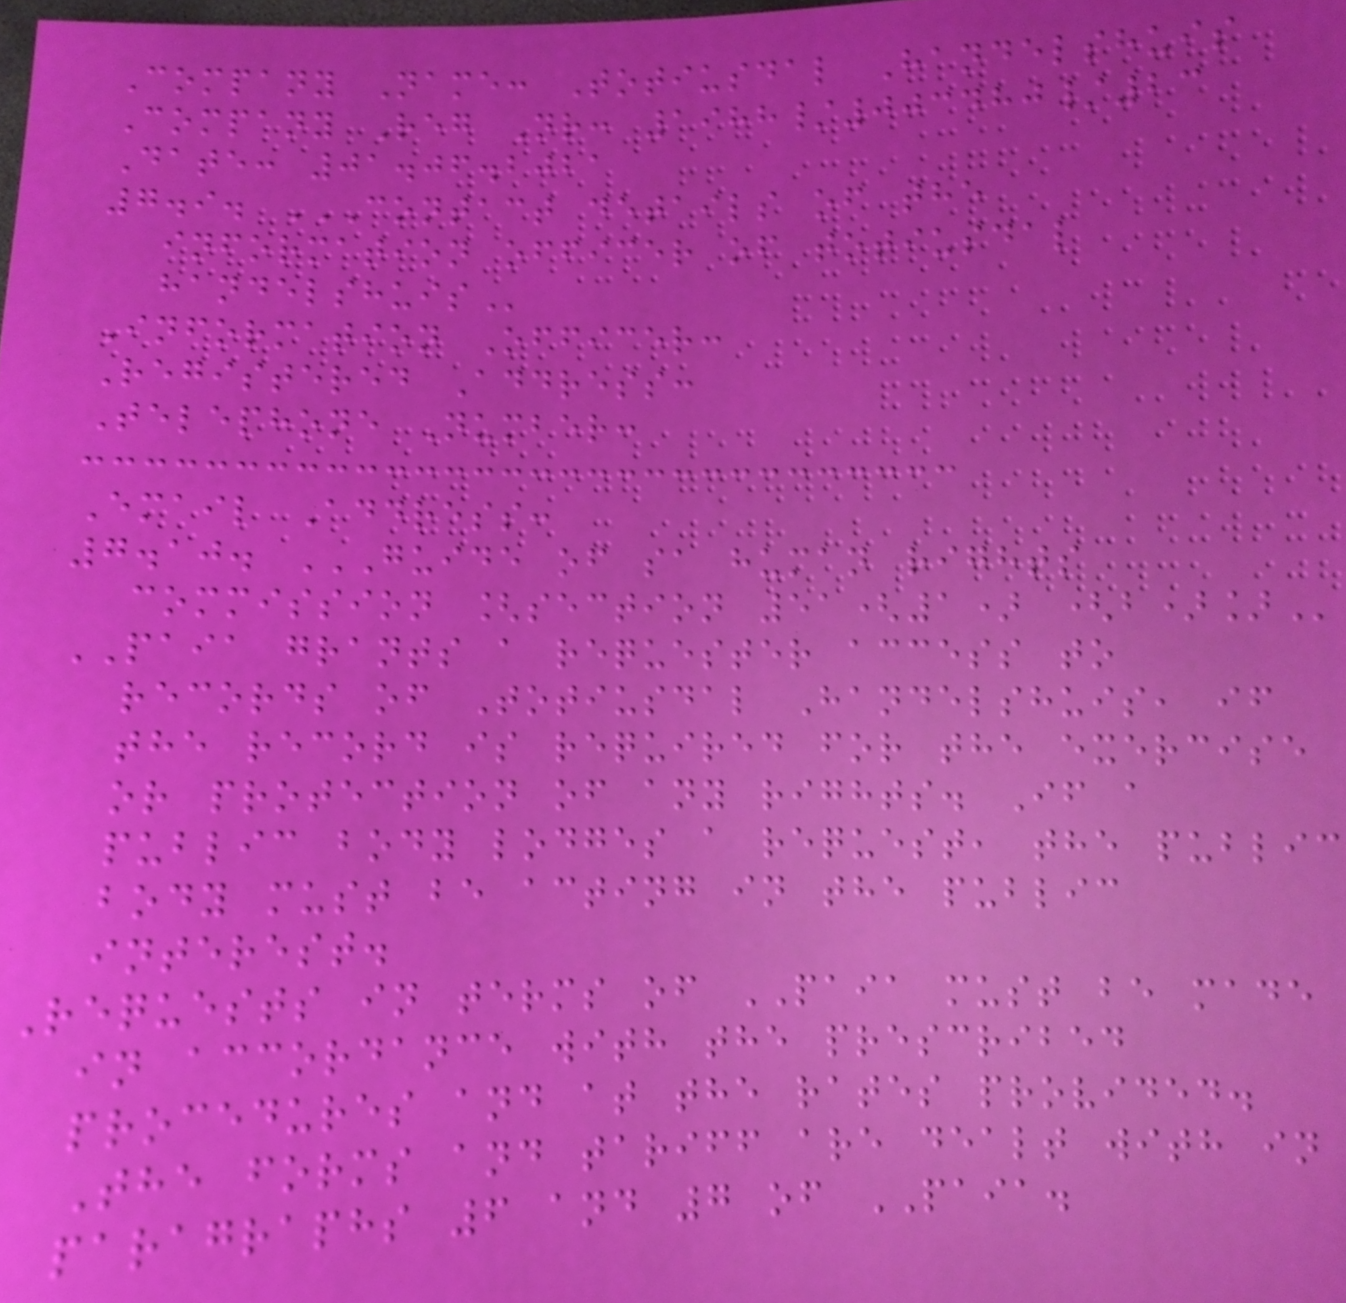Company Name: Totiusdal Handelshuis
Company Reg Nr: 1988/003480/23
Date: 01.06.2021
7.9. CONTACT DETAILS OF THE
INFORMATION OFFICER OF TOTIUSDAL
HANDELSHUIS
Information Officer:
Registered Address:
Telephone Number:
Email Address:
7.10. GUIDE OF SA HUMAN RIGHTS
COMMISSION [SECTION 51(1) (B)]
PAIA grants a requester access to
records of Totiusdal Handelshuis, if
the record is required for the exercise
or protection of any rights. If a
public body lodges a request, the public
body must be acting in the public
interest.
Requests in terms of PAIA must be made
in accordance with the prescribed
procedures and at the rates provided.
The forms and tariff are dealt with in
paragraphs 6 and 7 of PAIA.
